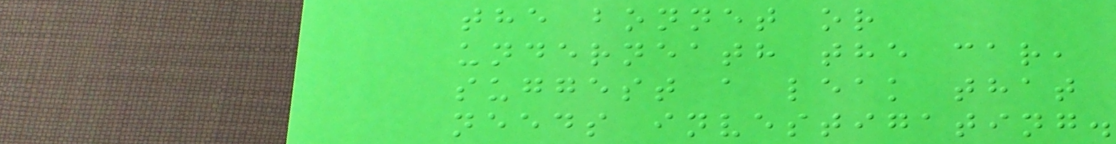the bonnet or
underneath the car,
suggest a leak that
needs investigating.
